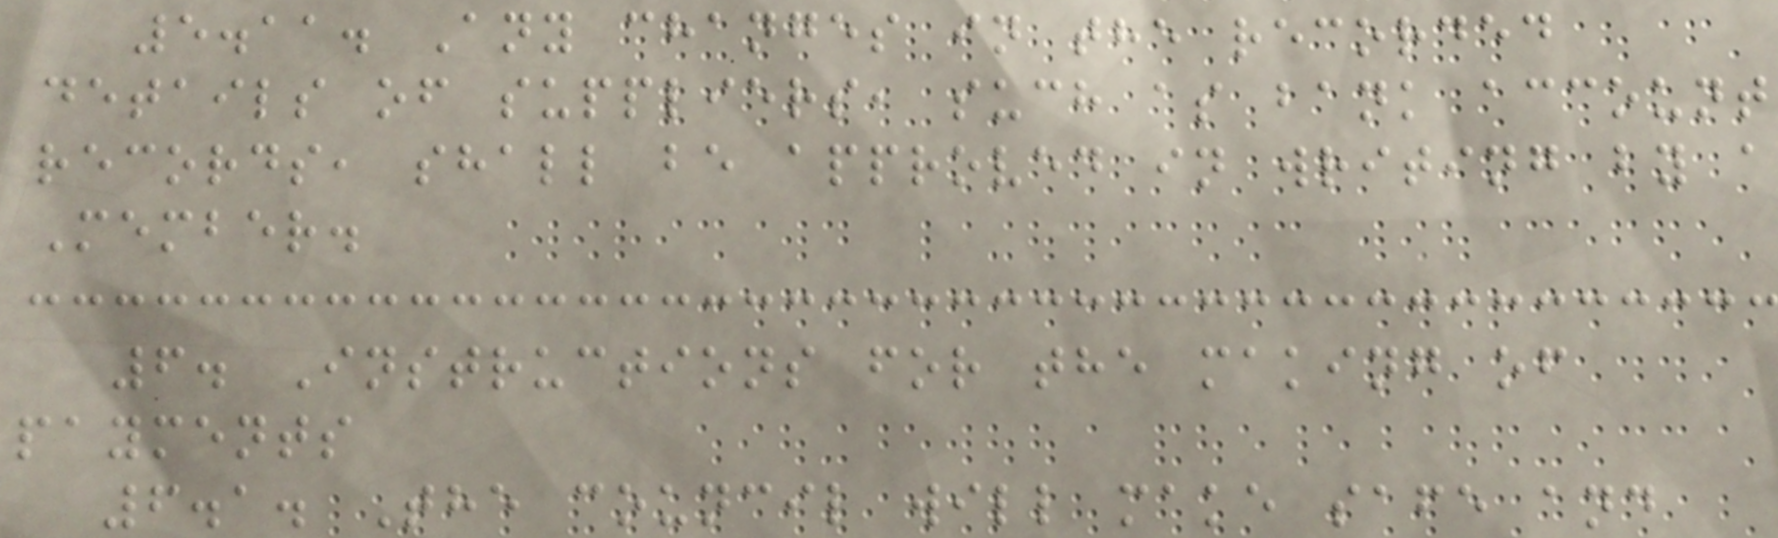5.11. Any changes in the recorded
details of suppliers, such as bank account
records, shall be approved in writing by a
Member.
6. Instructions for the making of
payments
6.1. The council will make safe and
